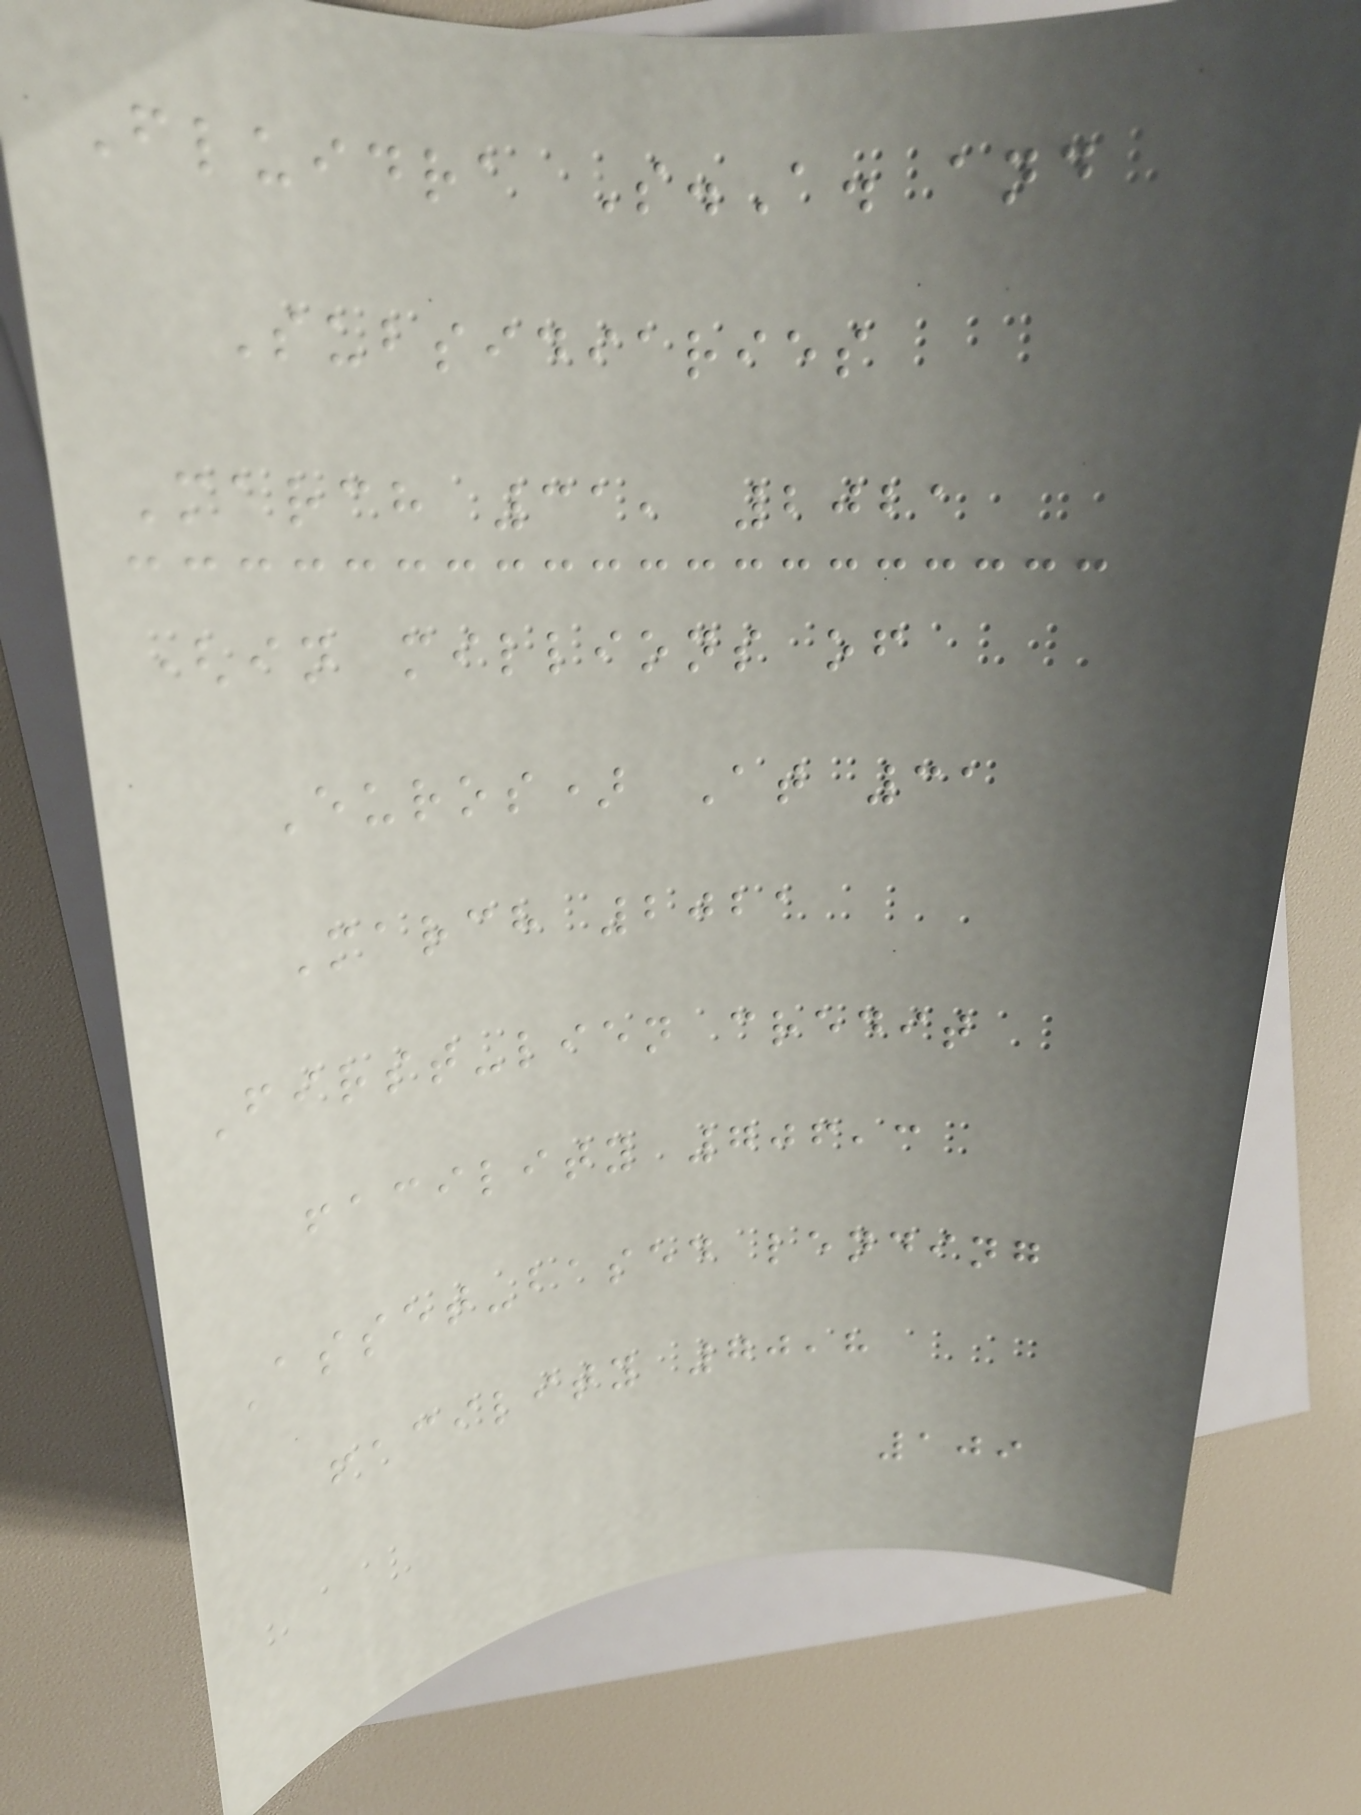Fluidra S.A. and
Subsidiaries
March 31, 2021
(in millions of
Euros) At 31
March 2021
First-lien credit
facility 706,3
Asset-based lending
facility 70,8
109
